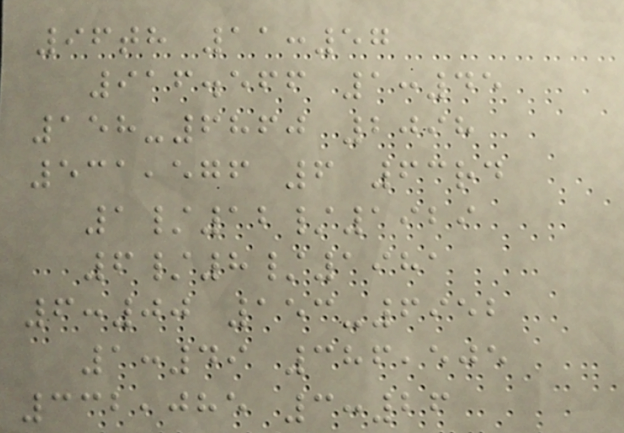96th 11:57
916.566 1:45
158-6860 2098
531,576 6 63rd
1/12/1929
6/8/1981
6:00 153-6952
1:49 386,505
332,085 3:26
